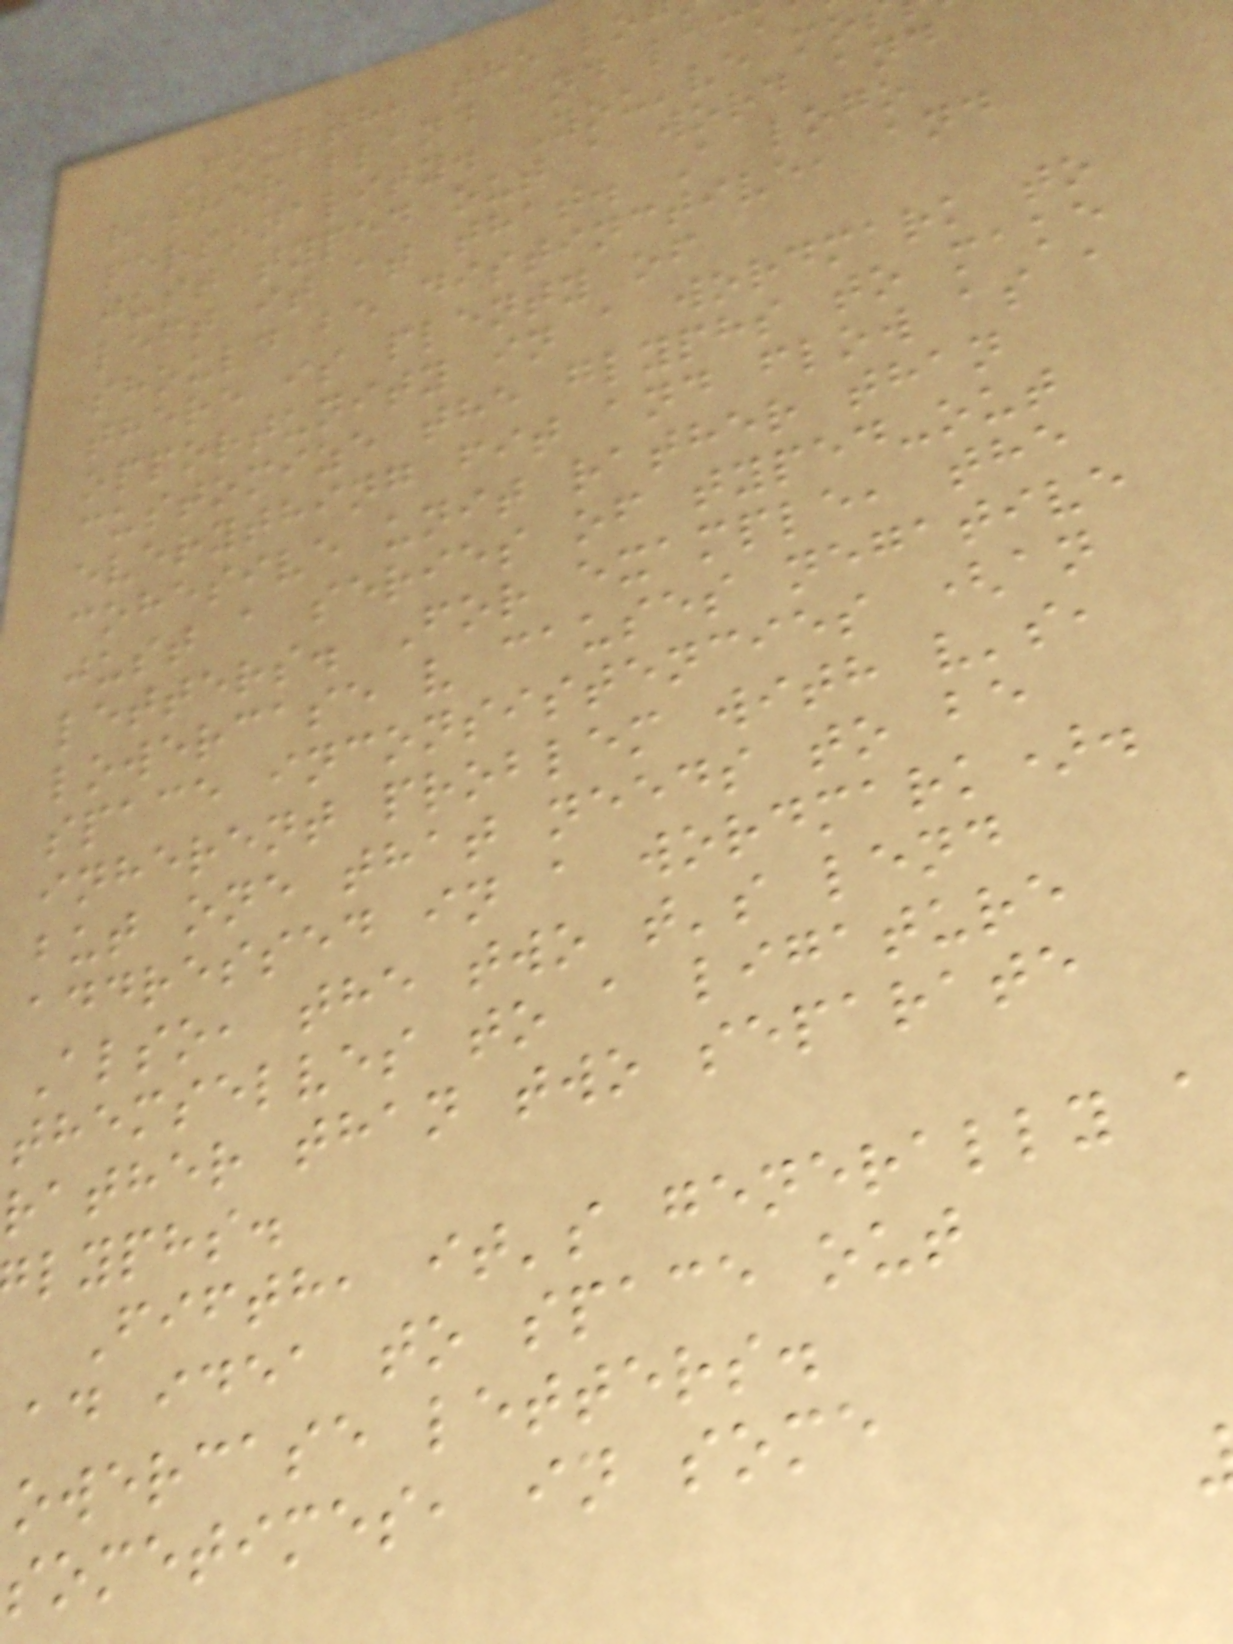Fourth, the lo
rather bland and lac
personality. You've mo
just typed out a word and
left it at that. A logo
should be distinctive, and
there is plenty of
opportunity in a wordmark to
customize the glyphs to make
everything fit and flow as a
cohesive unit rather than
just a series of typed-out
letters. For example, the
lowercase v causes negative
space inconsistencies (an
inherent problem with v's,
but one that needs to be
addressed in a wordmark).
Also, the two t's lend
themselves to a ligature
rather than two separate
lyphs.
Fifth, it's generally a
ad idea to space out
owercase letters.
sometimes, in some
